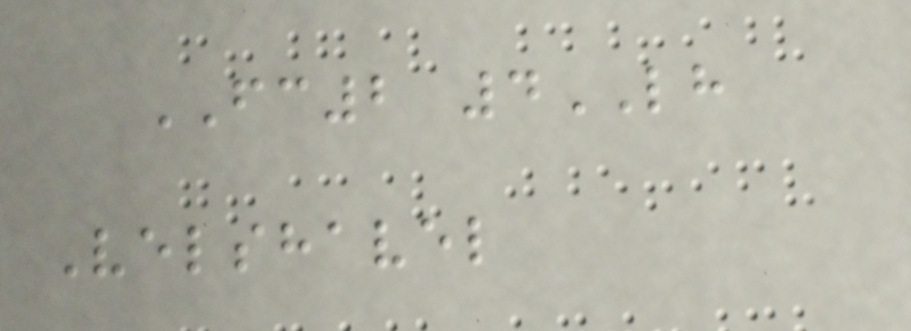FC2 4LH
Velshavel
